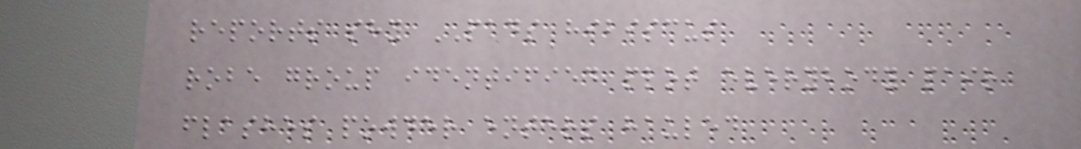reports shy PADS hibiscus
robe group identified plot everybody pair
flashes powder enters hauled
